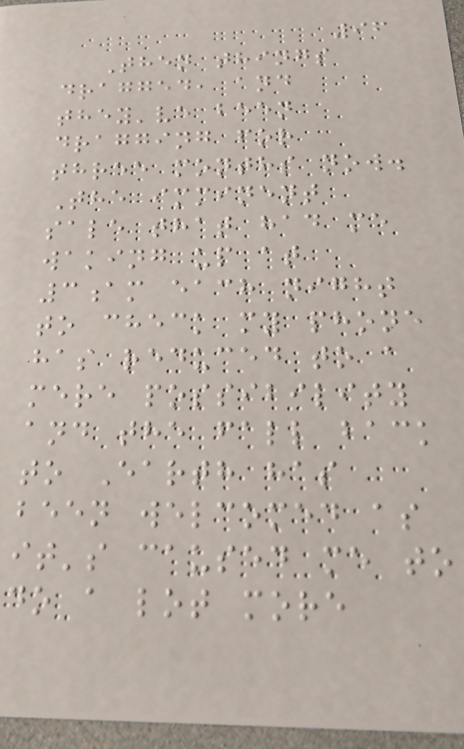96
Then things
dragged, and
they've been
dragging for
three months now.
The imminent
sale that had me
waking up at
3am each night
to check my phone
has reduced to a
mere possibility
and the fall back
to Earth has
been welcomed as
it's caused me to
do a lot more
